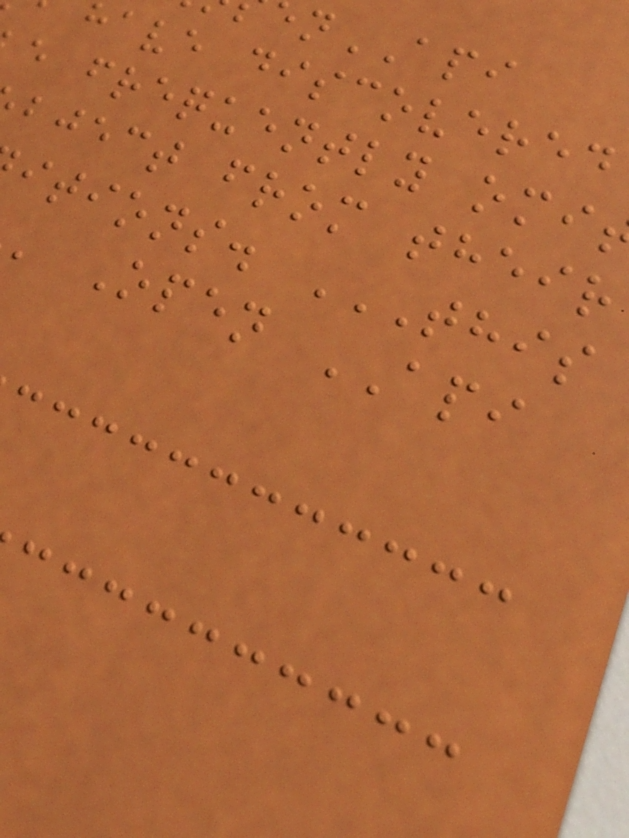have discovered
e frequently omi
bject from their
Open API
